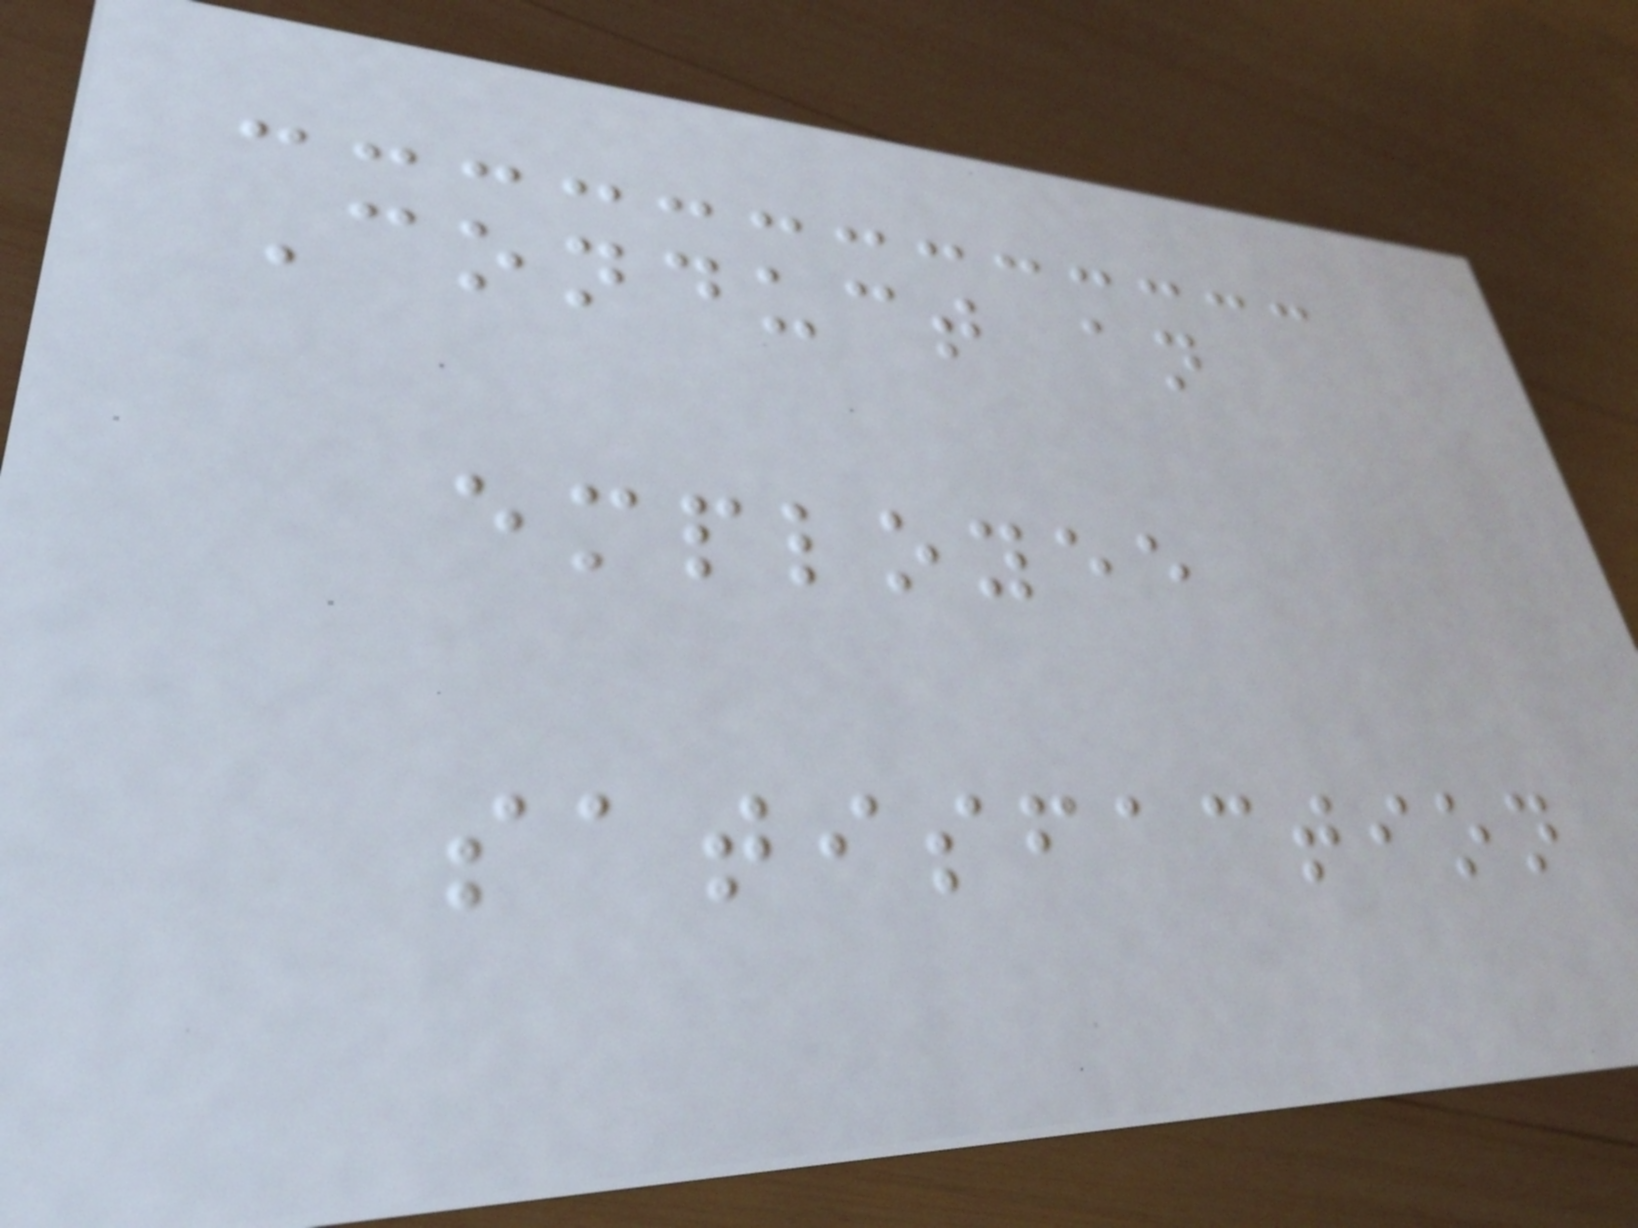Conduct an
employee
satisfaction
